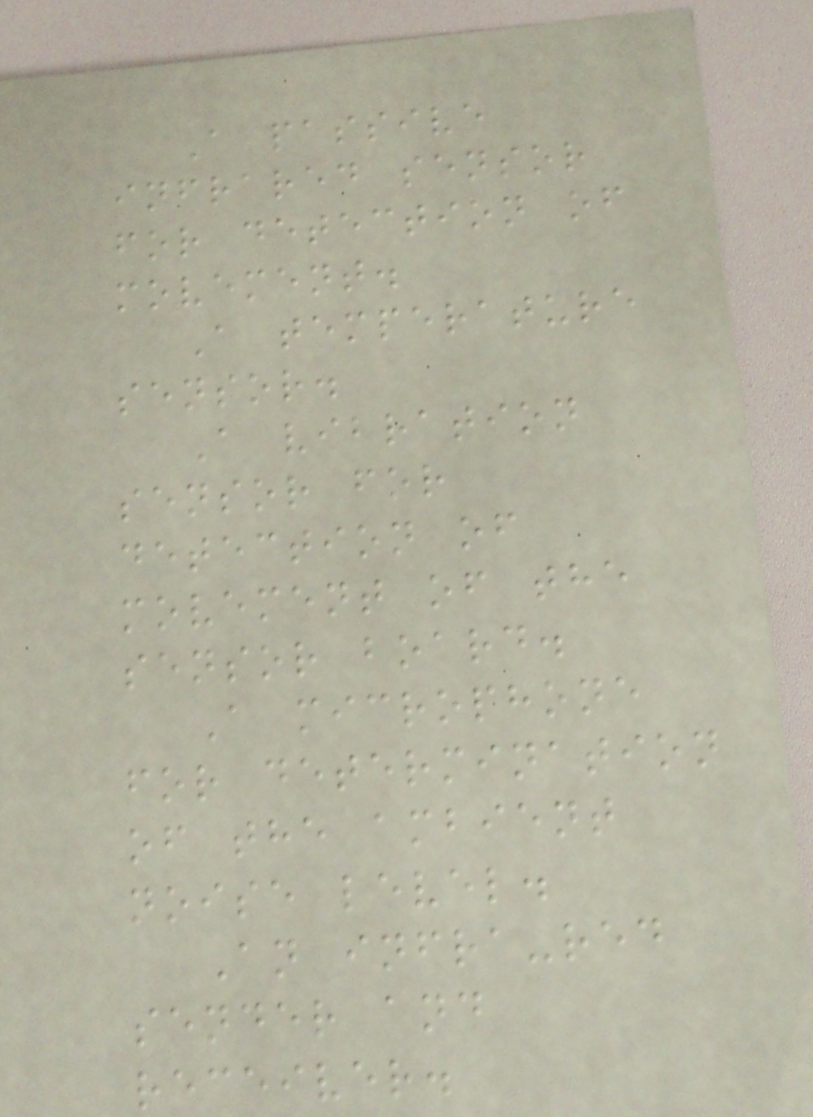A passive
infrared sensor
for detection of
movement.
A temperature
sensor.
A vibration
sensor for
detection of
movement of the
sensor board.
A microphone
for determination
of the ambient
noise level.
An infra-red
sender and
receiver.
